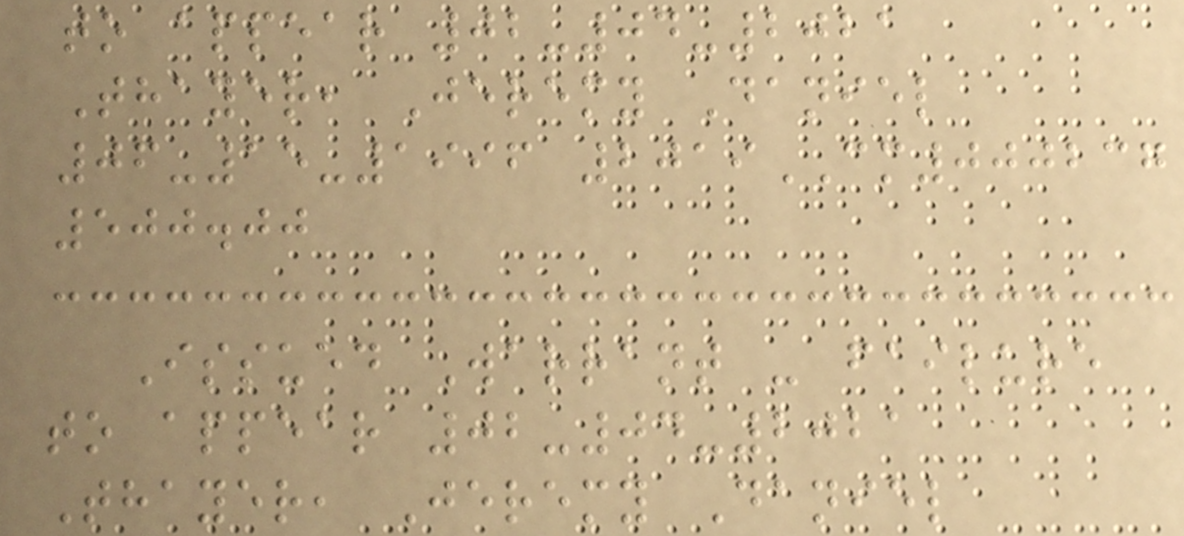to appear 02-04-2021
Thayer, Jeremy Daniel
06-15-1996 2019CM000237
500.00
Issued Warrant - failure
to appear 02-04-2021
Thayer, Jeremy Daniel
